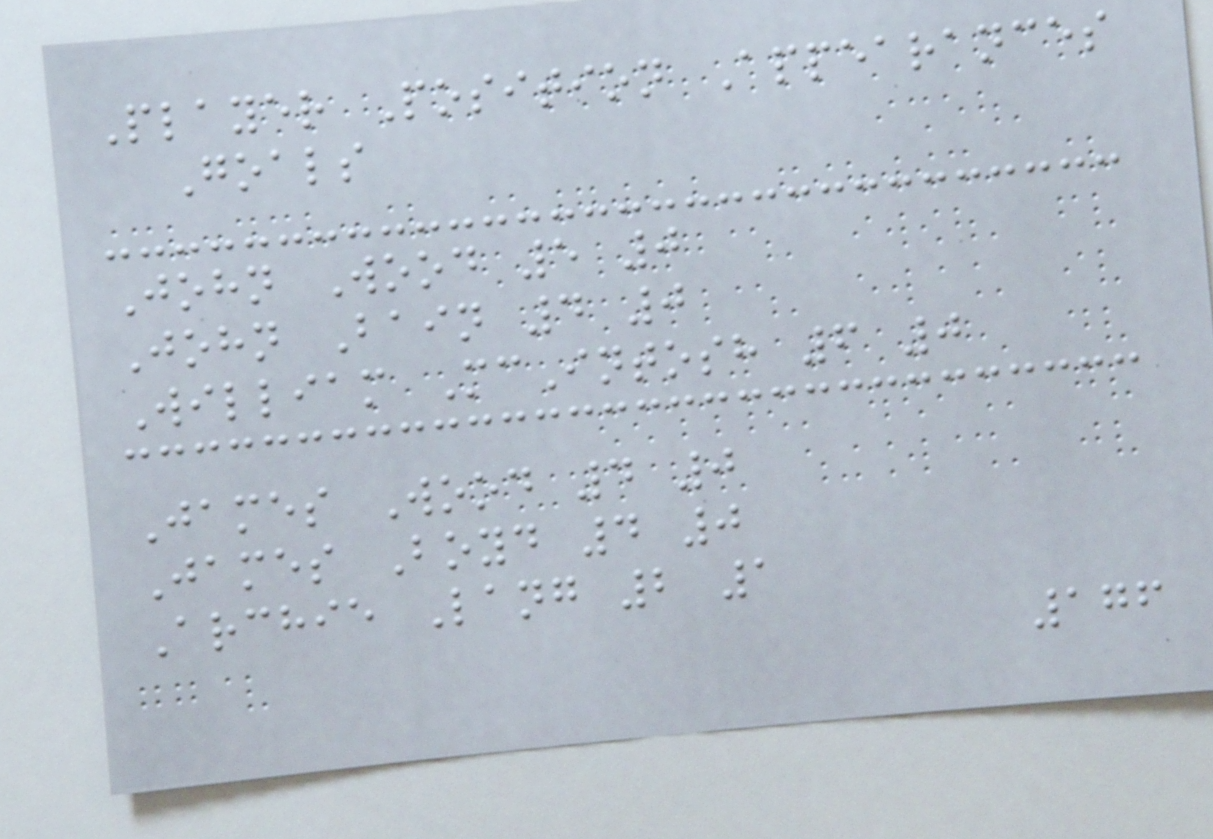Player Position Appearances
Goals
John Wood 5 0
John Bain 4 0
William McIntosh 6 0
James Wood 4 0
James Boyd 4 0
Archie Lang 2 1
176
